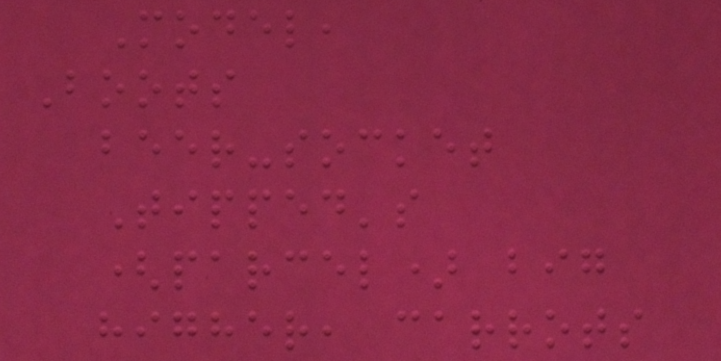Model,
Boots
beer-socket
Tipped's
(parcel) big
higher, carrots
